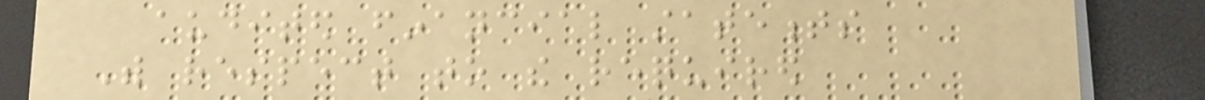audited financial statements
With respect to the required
